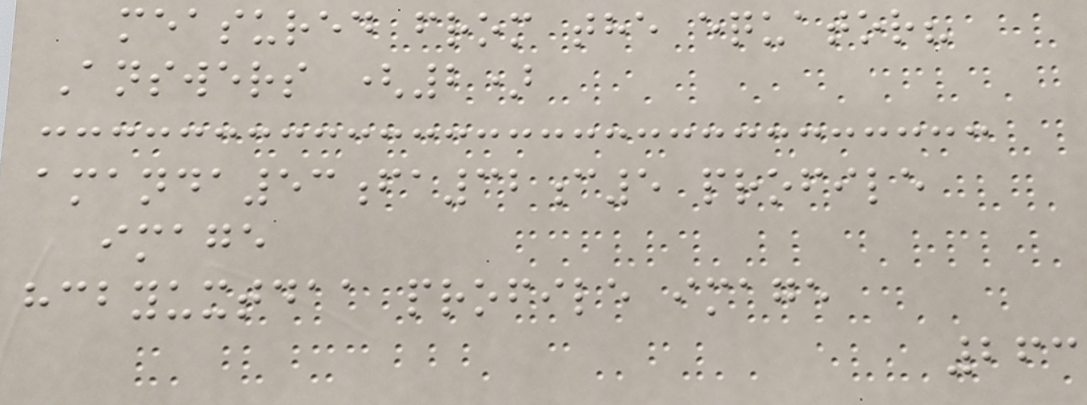measured from the equator?
Answers (2)
amanda53fa32c5 profile
image
hcbyuxtdaa profile image
263
